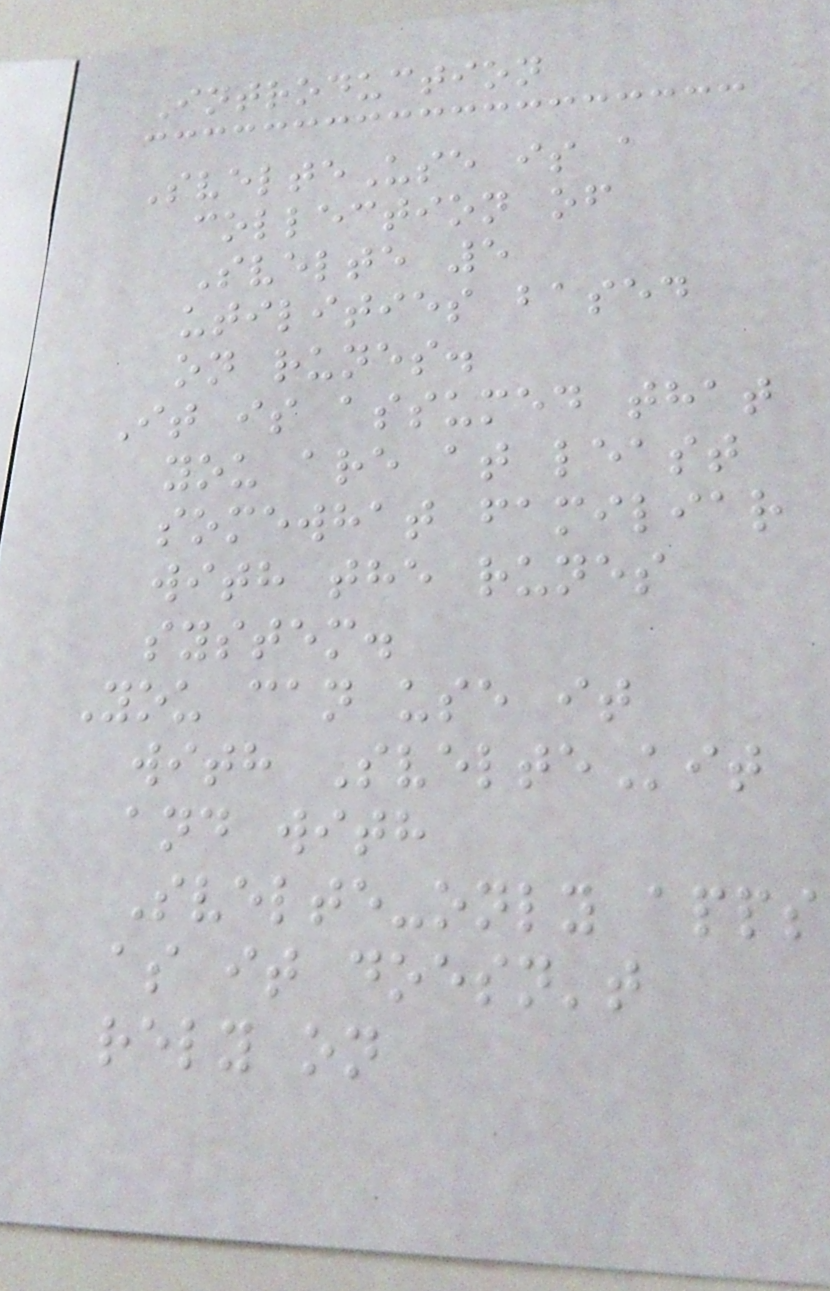Introduction
SvelteUse is a
collection of
Svelte 5
utilities based
on runes.
It is assumed that
you are at least
somewhat familiar
with the runes
system.
You can use it
with SvelteKit
and with
Svelte-only apps
as it doesn't
rely on
